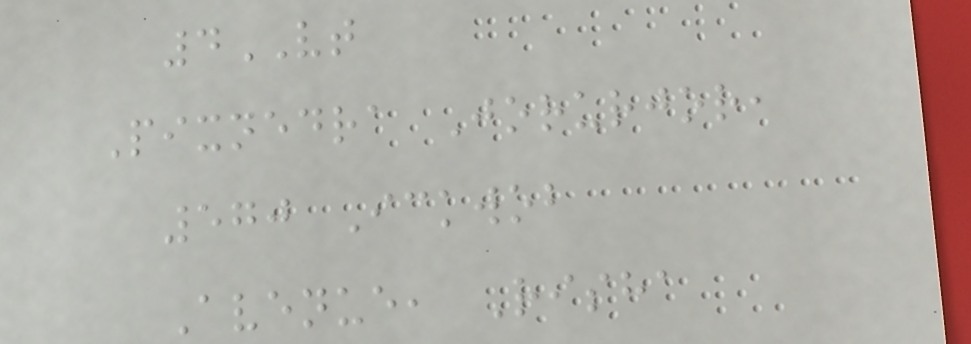4VT
Pixnedra Jorurjor,
570 Ickwob
Avenue, Risha
